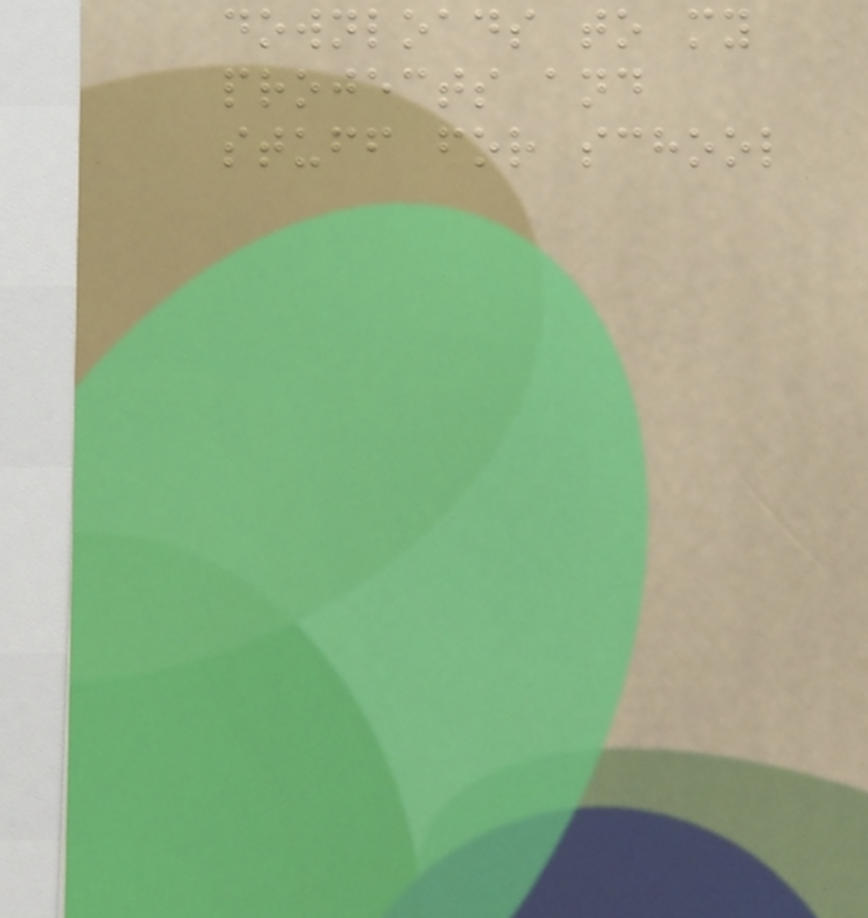downloads to my
projects and
stuff for school
